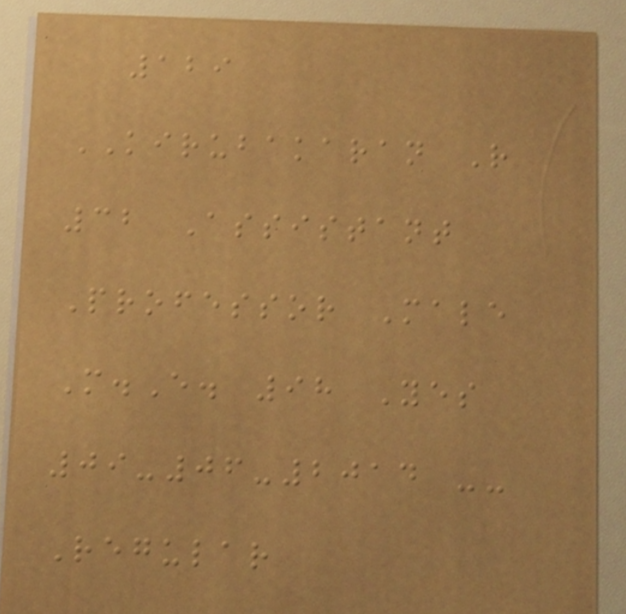129
KIRUBAKARAN R
32 Assistant
Professor Male
M.E. 98 Yes
09-06-2014 --
Regular
